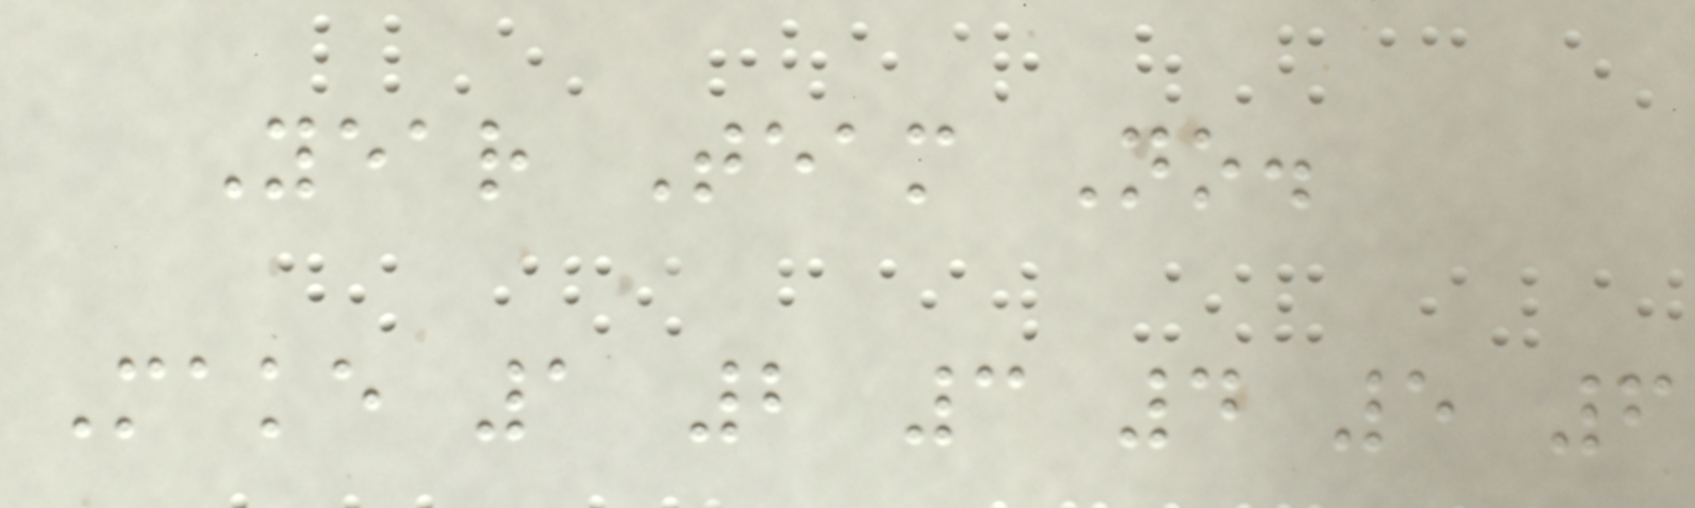Year Team No.
Make 1 2 3 4 5 6
